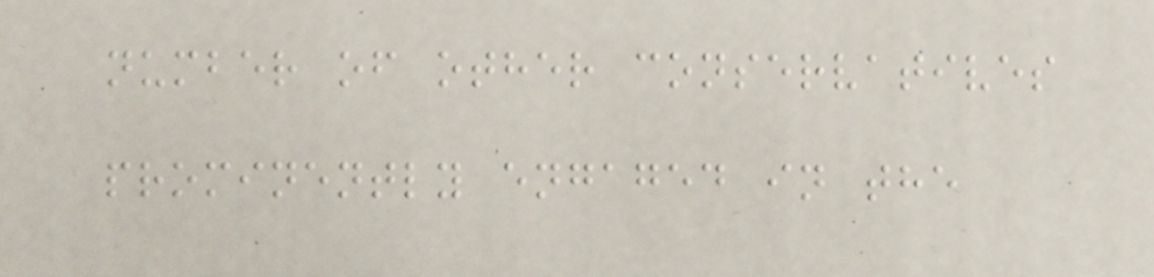number of other conservatives
prominently engaged in the
